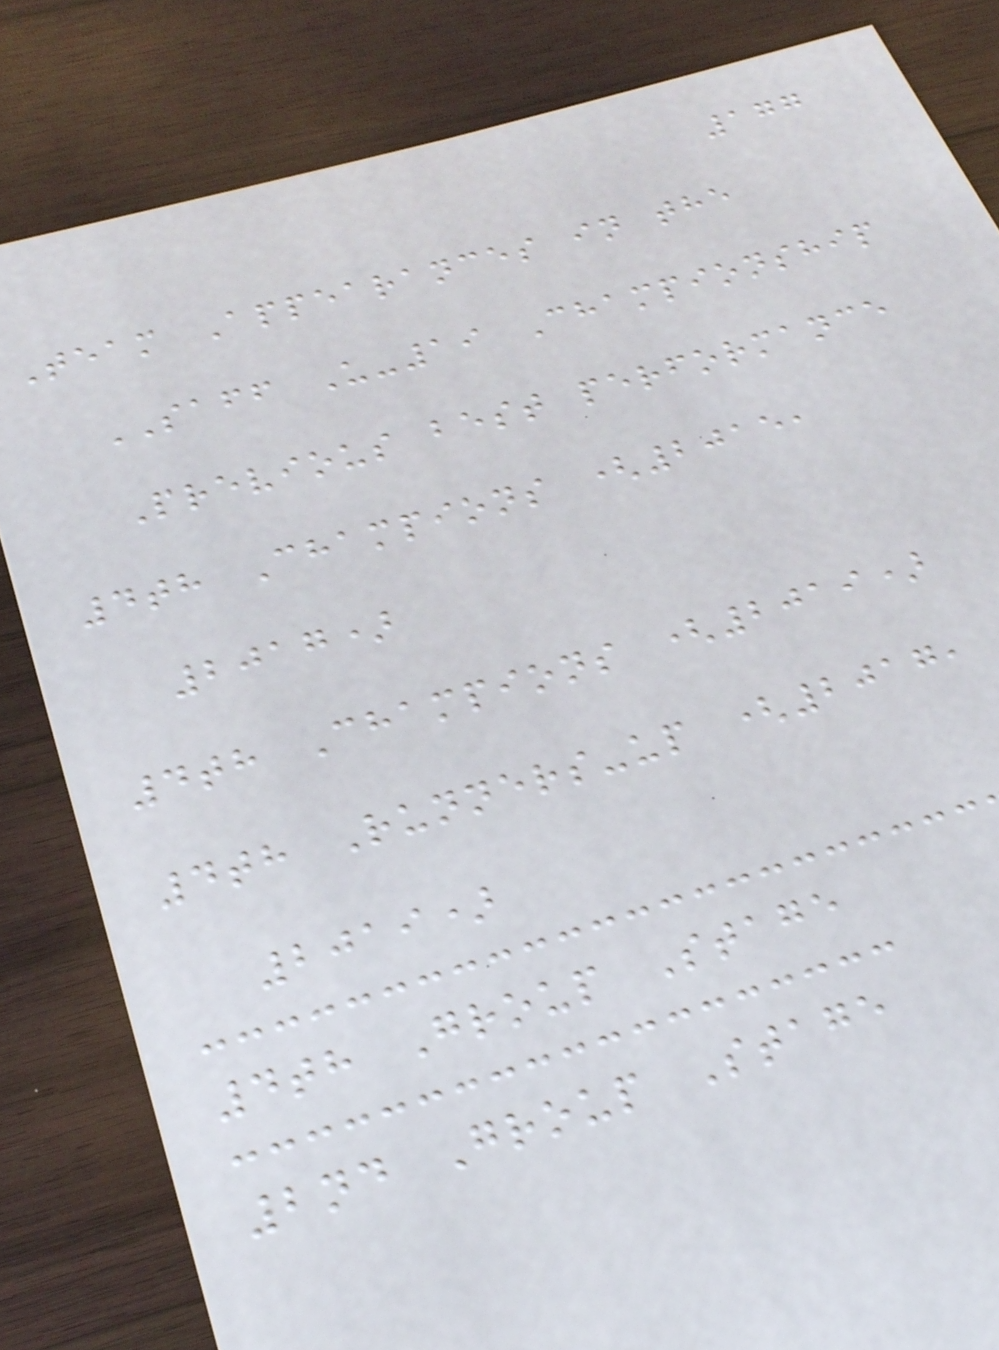177
Team Appearances in the
SAFF U-19 Championship
Previous best performance
4th Champions (2015,
2017)
4th Champions (2019)
4th Runners-up (2017,
2019)
4th Group Stage
2nd Group Stage
